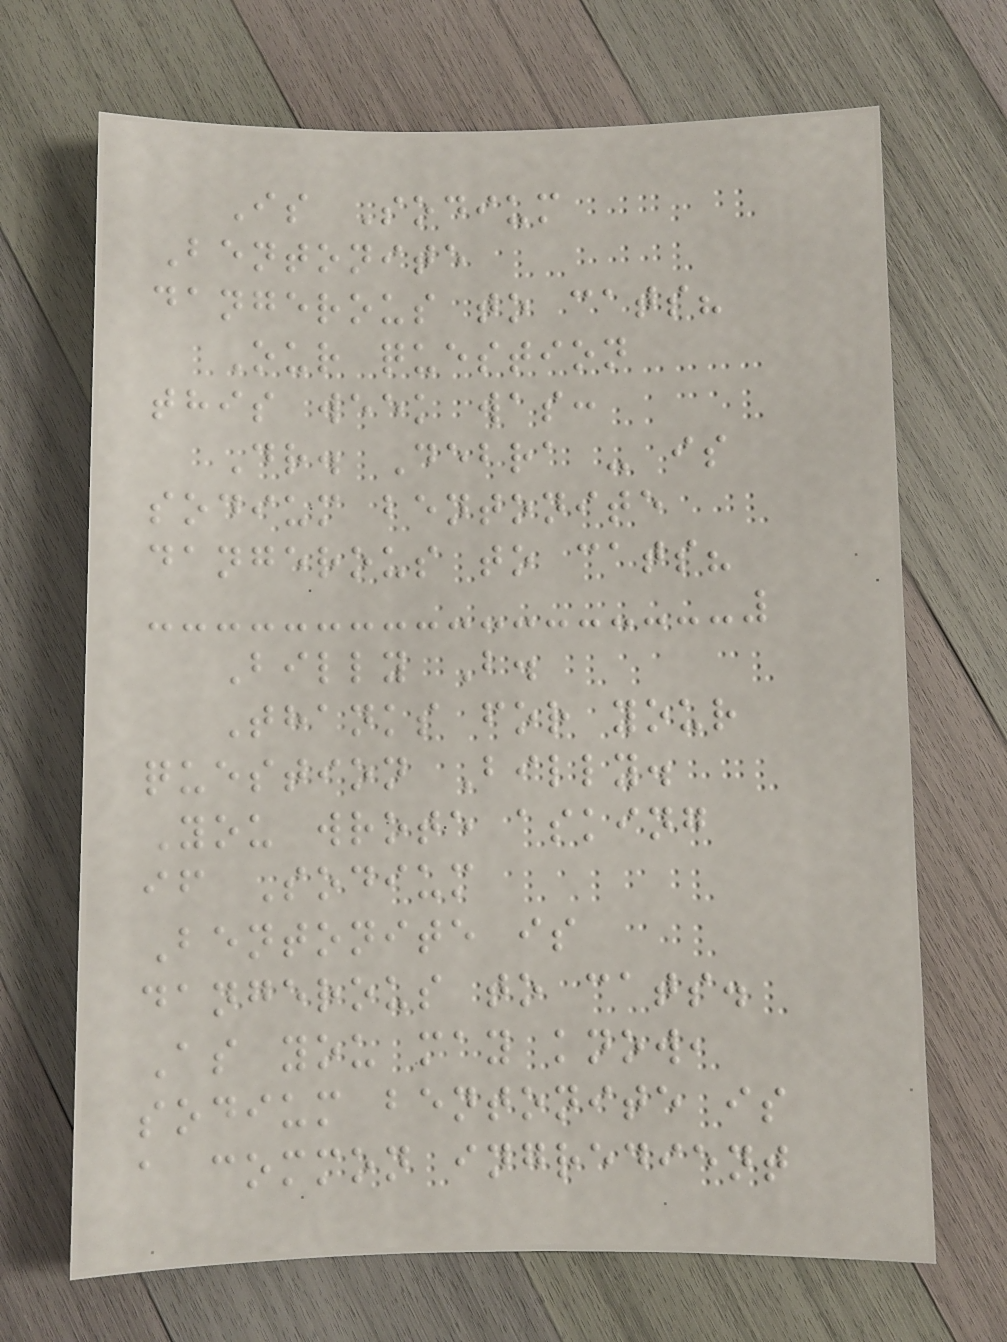Is Sodium
Bentonite
dangerous to cats?
Our question
this week was:
Dr. Debra - is
sodium bentonite
dangerous to cats?
Billy B.
Thanks for your
question Billy.
You wrote asking
if Sodium
Bentonite is
dangerous to cats.
As you may know,
sodium bentonite is
a common ingredient
